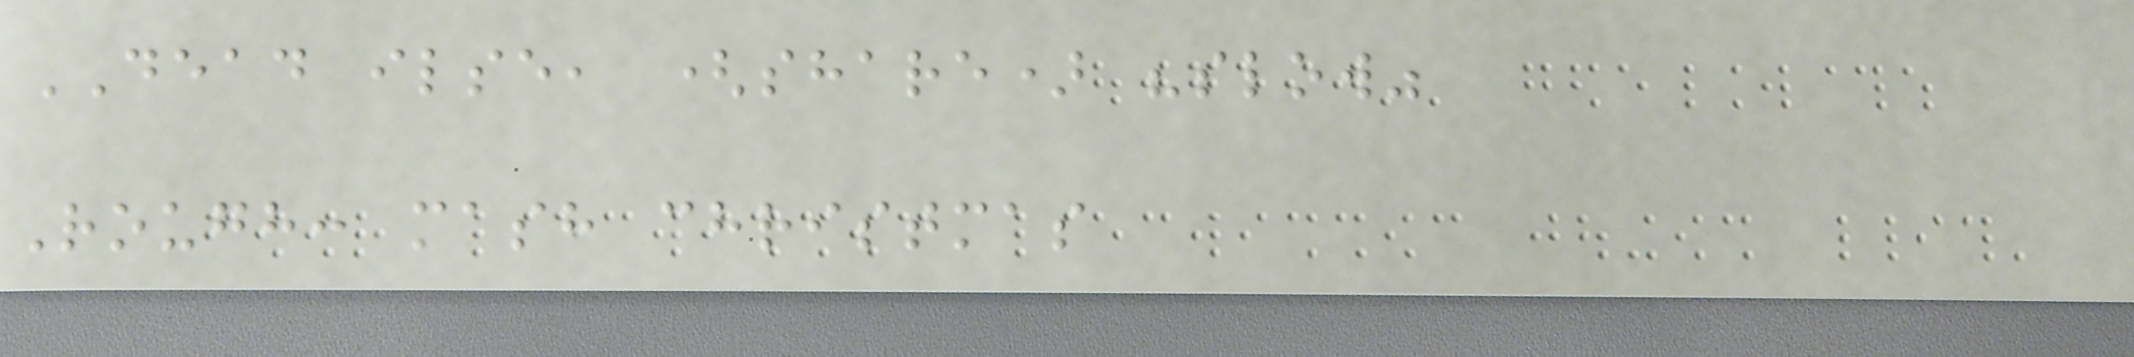DEAD ilse, (share) "slow"
Rough: mash christmas
